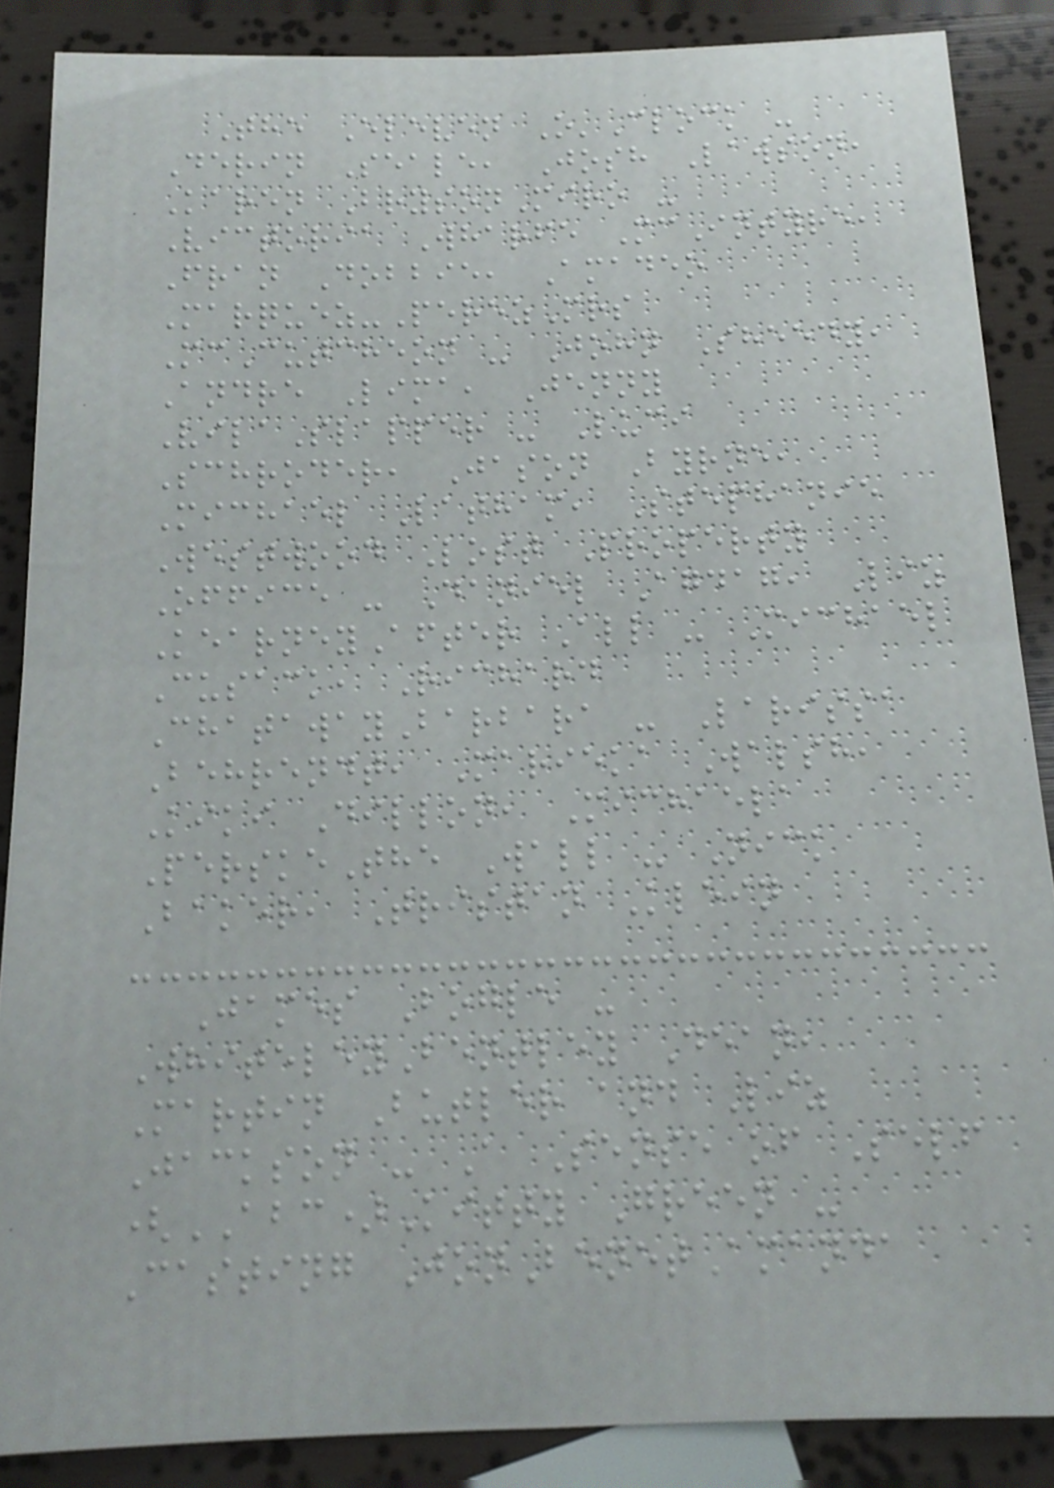The Eleven O'Clock -
Derin Seale, Josh Lawson,
Karen BrysonMiro -
Victoria Wharfe McIntyre,
Fran Dobbie, Amadeo
Marquez-PerezMrs
McCutcheon - John Sheedy,
Andre Lima, Jenny
VilaSlapper - Luci
Schroder, Jason Byrne,
Michael Latham, Stephanie
Westwood Lost Property
Office - Daniel Agdag, Liz
KearneyAfter All - Michael
Cusack, Richard
ChatawayBarbara - Larissa
Behrendt, Marieka Walsh,
Kiki Dillon, Michaela
PerskeThe Wall - Nick
Baker, Tristan Klein
James Bogle -
WhiteleyBentley Dean,
Martin Butler and Liz
Jackson - A Sense of Self
(ABC)Kitty Green -
Casting JonBenetAmanda
